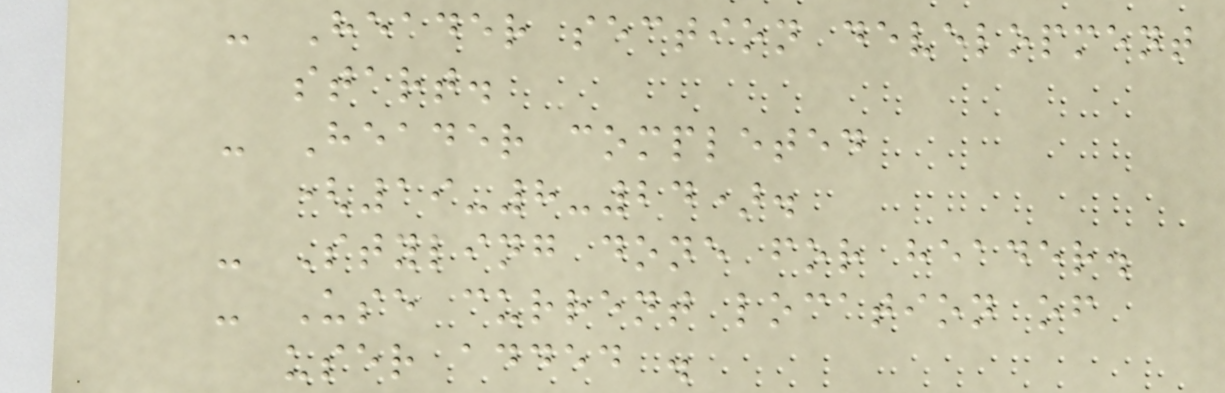- Header section development
start.
- Header completed
(19-8-24).
- Styling done for header.
- Use current location of
user added .
